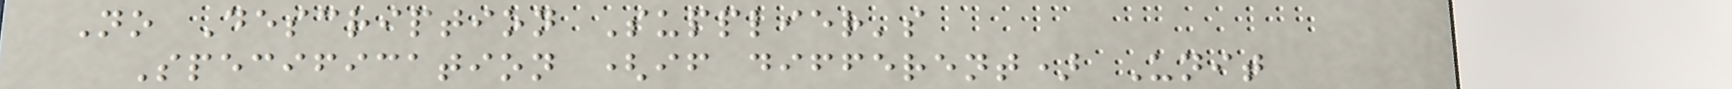No Description Supplier's
Specification (if different) Unit
